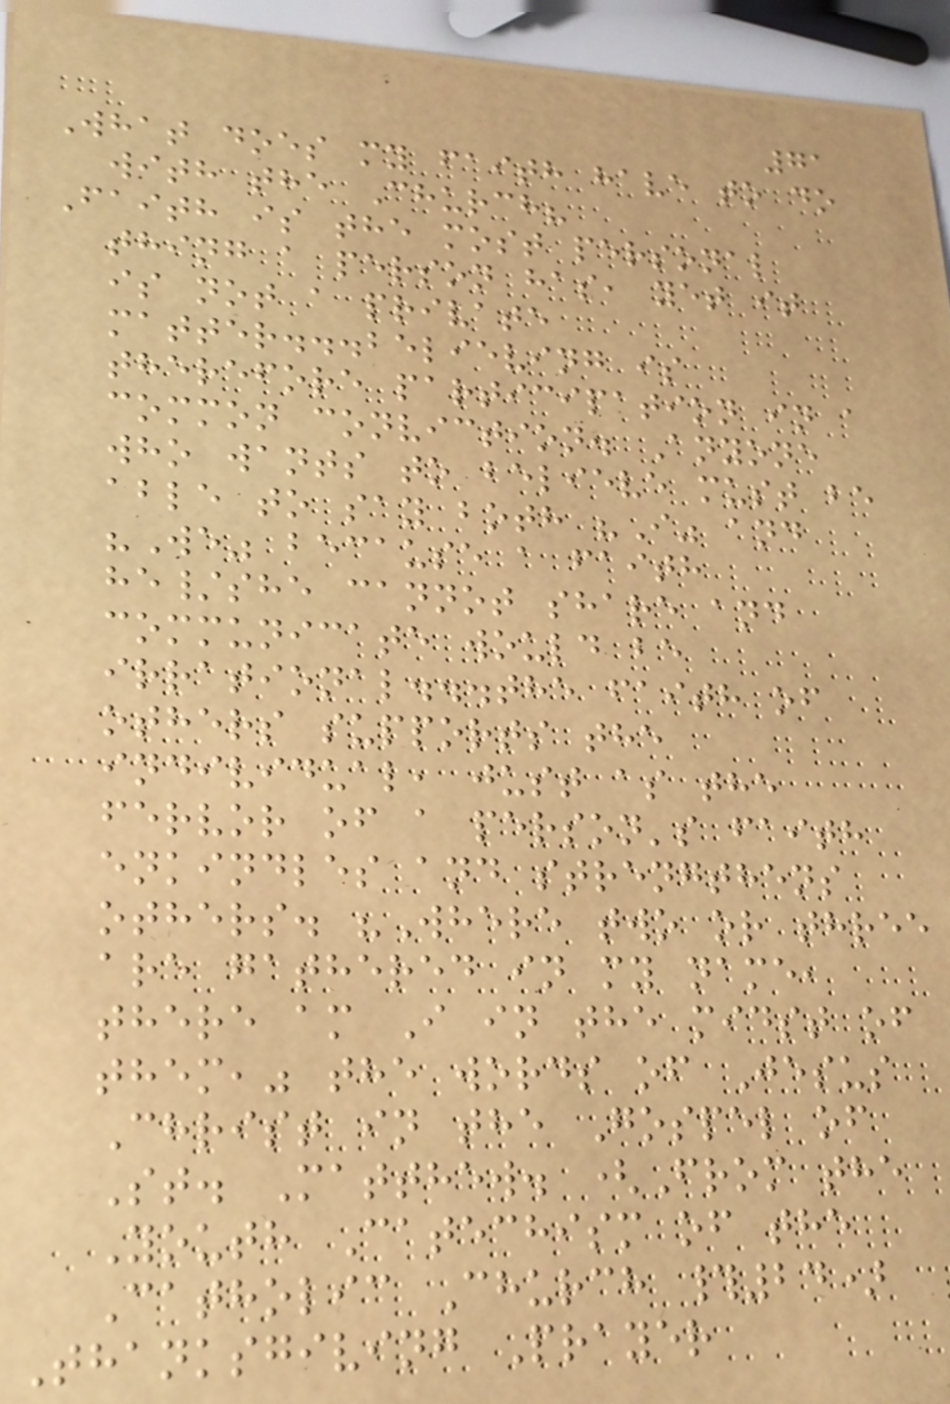71
What does my faith have to do
with the Church?
Faith is the most personal
thing a person has, yet it
is not a private
matter...believing is
therefore participation in a
common conviction. Anyone
who wants to believe must be
able to say both "I" and
"We" because a faith
he/she cannot share and
communicate would be
irrational...the faith of
others supports the
individual, just as the
fervor of a person's faith
enkindles and strengthens
others. "Where two or three
are gathered in my name,
there am I in the midst of
them," the words of Jesus
Christ in the Gospel of
St. Matthew. (From the
Youth Catechism of the
Catholic Church #24)
Thanksgiving Prayer
